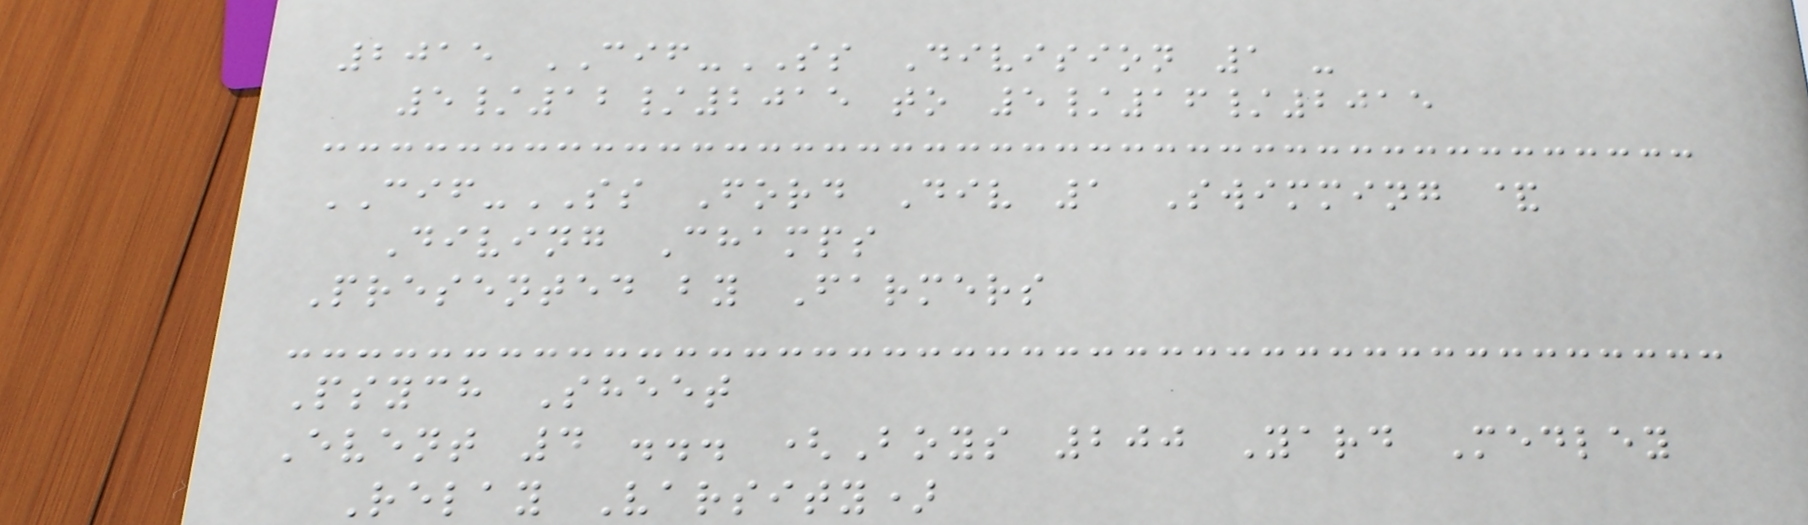2015 CIF-SS Division 1 -
5/12/2015 to 5/16/2015
CIF-SS Ford Div 1 Swimming &
Diving Champs
Presented by Farmers
Psych Sheet
Event 4 ... (Boys 200 Yard Medley
Relay Varsity)
